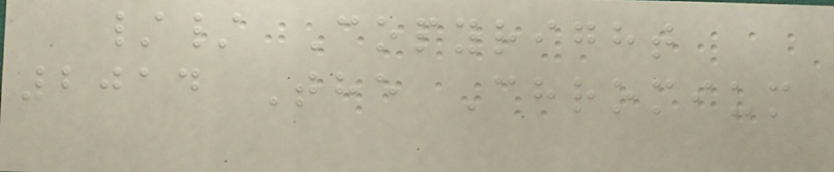// Copyright
2014 The Chromium
